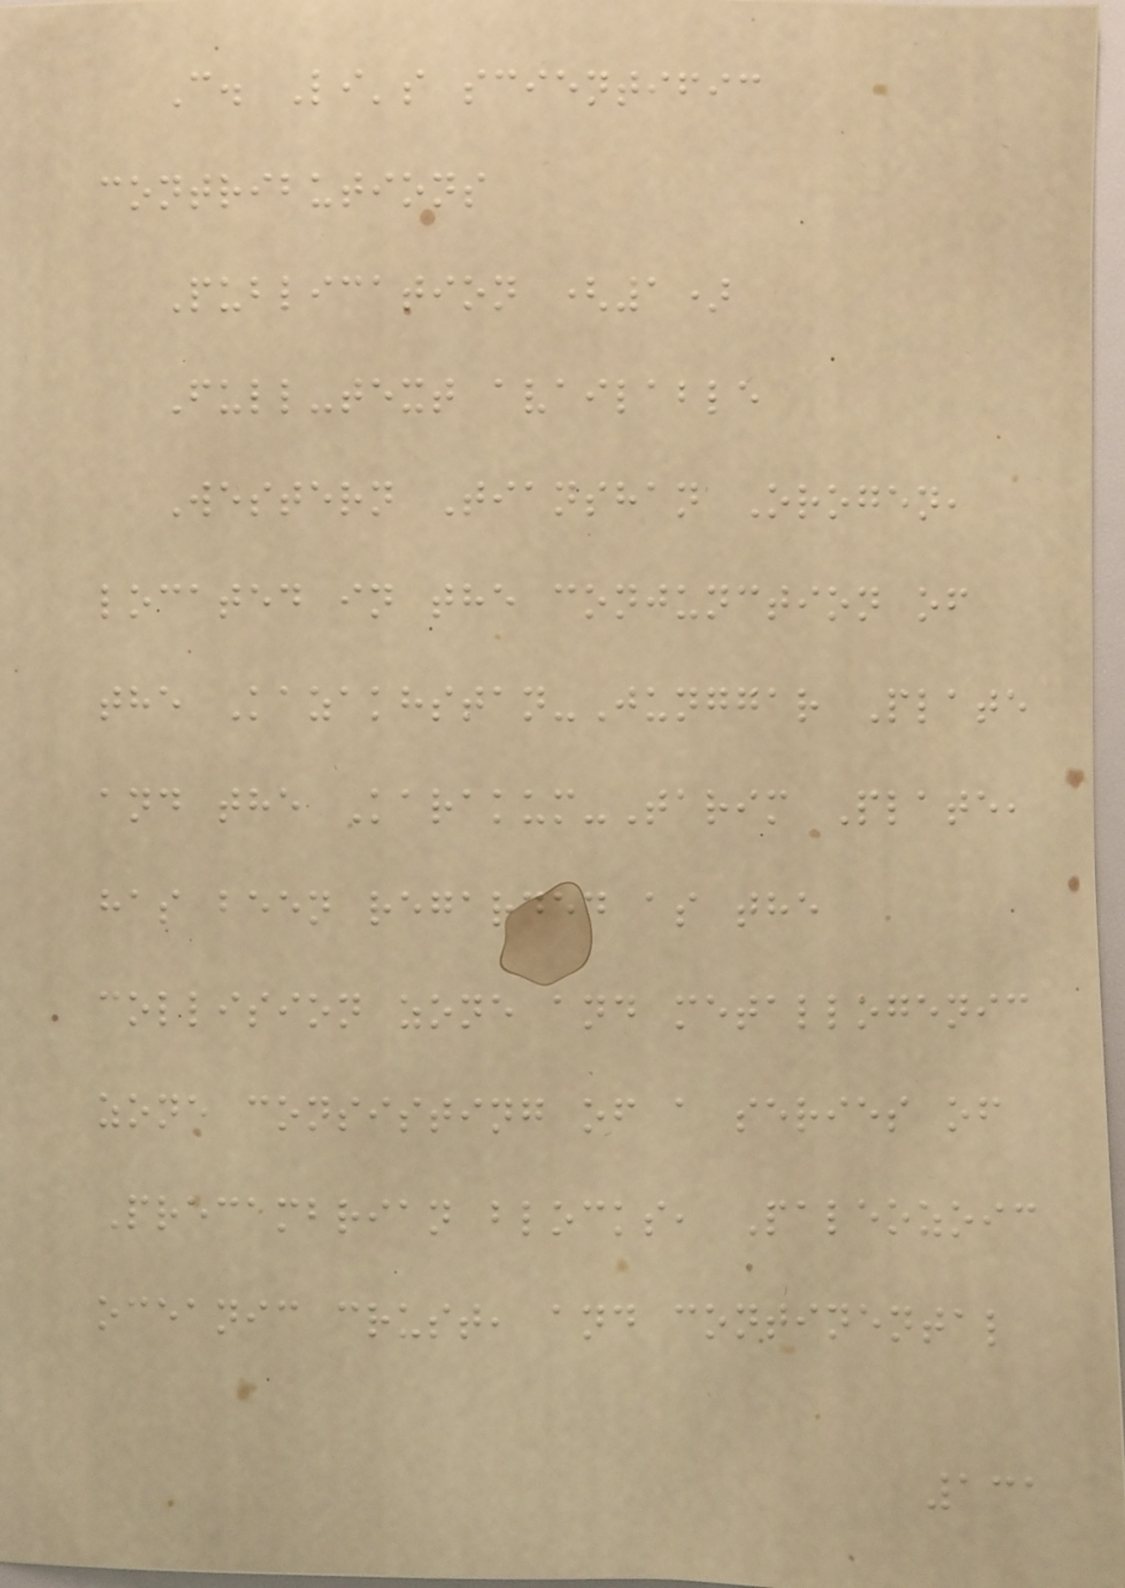C. Li's scientific
contributions
Publication (1)
Full-text available
Western Tianshan Orogen,
located in the conjunction of
the Kazakhstan-Junggar Plate
and the Karakum-Tarim Plate,
has been regarded as the
collision zone and metallogenic
zone consisting of a series of
Precambrian blocks, Paleozoic
oceanic crust, and continental
131
